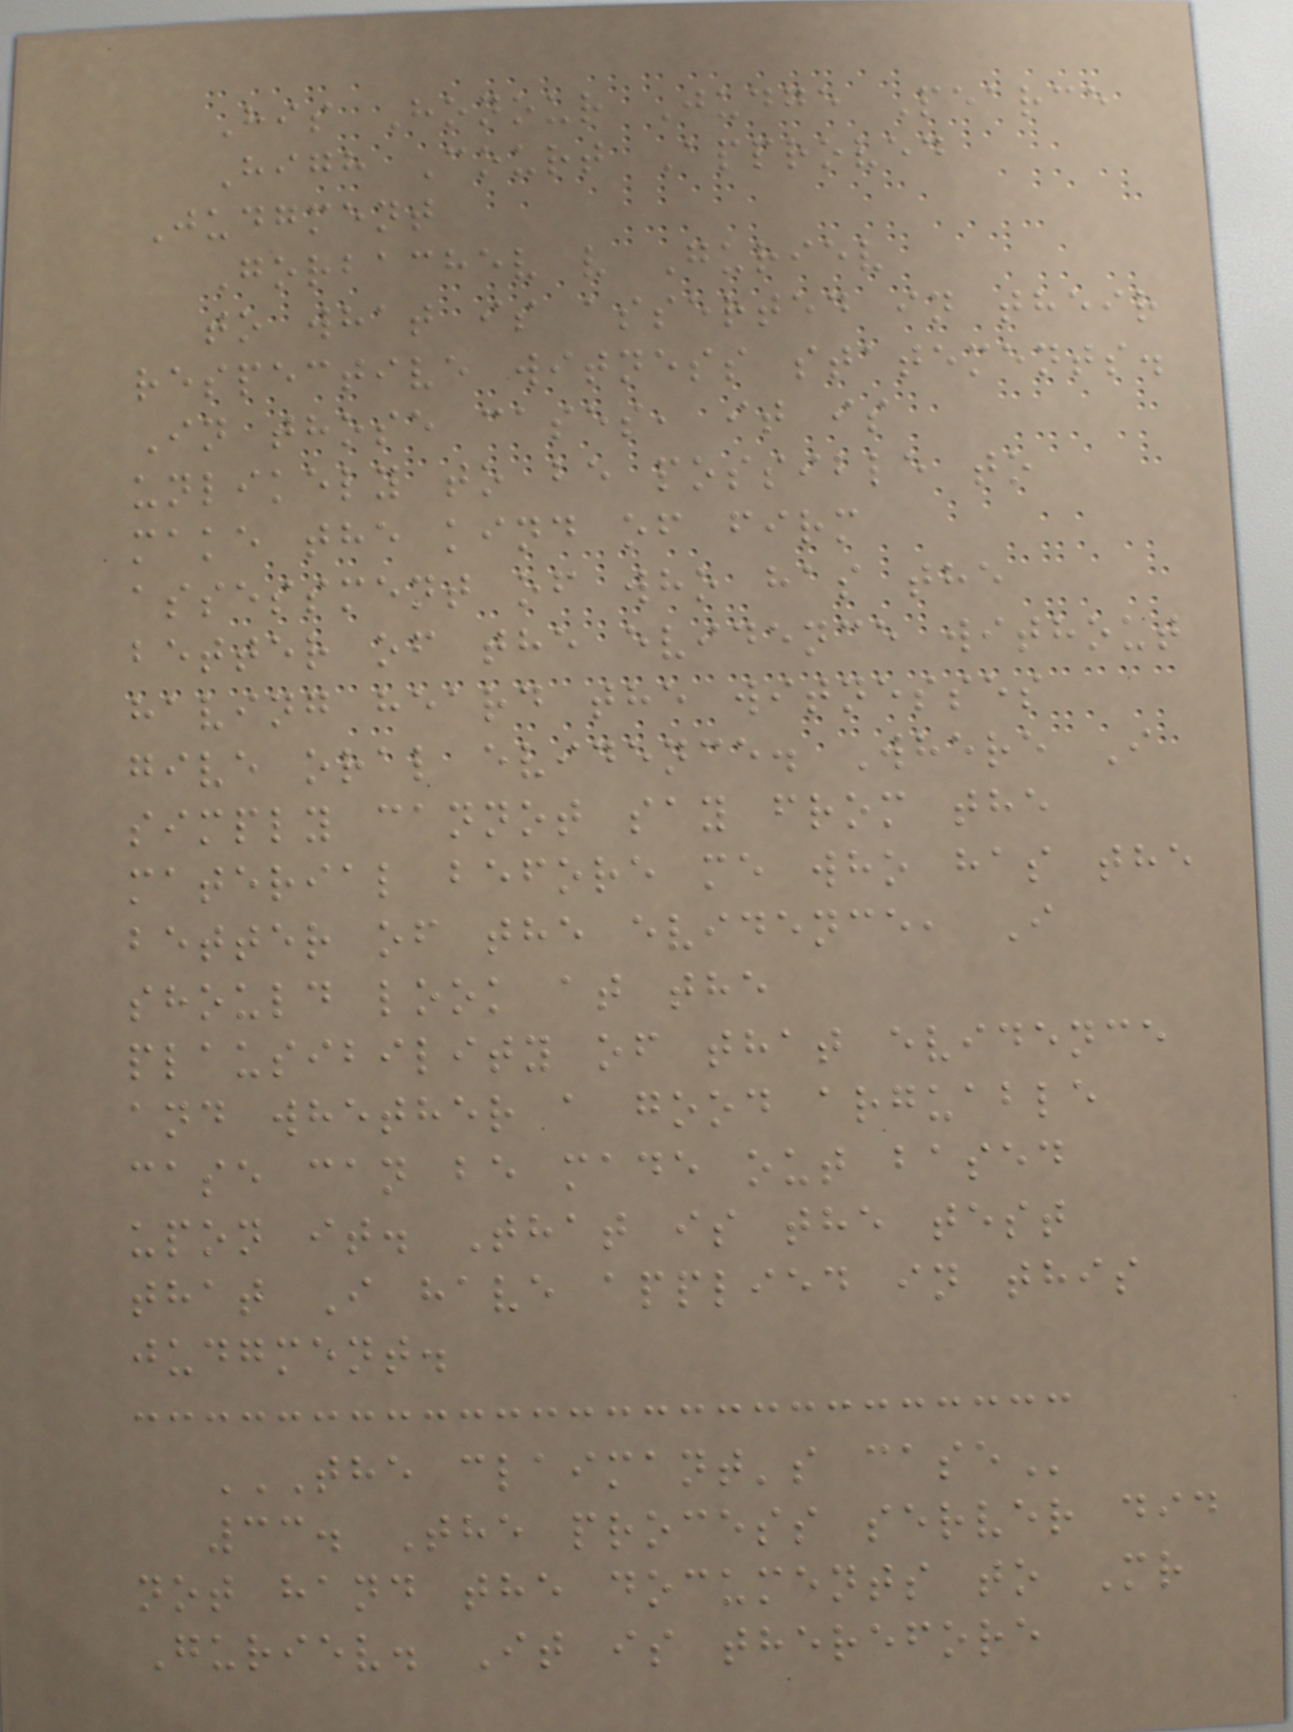His Honour Judge Pearce
High Court Approved
Judgment
Gorbachev v Guriev
to what is asserted in their
respective witness statements.
In those cases, it is
unlikely to be possible to
make the kind of firm
assessment of who has the
better of the evidence without
having heard the witnesses
give oral evidence. Where I
simply cannot say from the
material before me who has the
better of the evidence, I
should look at the
plausibility of that evidence
and whether a good arguable
case can be made out based
upon it. That is the test
that I have applied in this
judgment.
THE CLAIMANT'S CASE
33. The process server did
not hand the documents to Mr
Guriev. It is therefore
